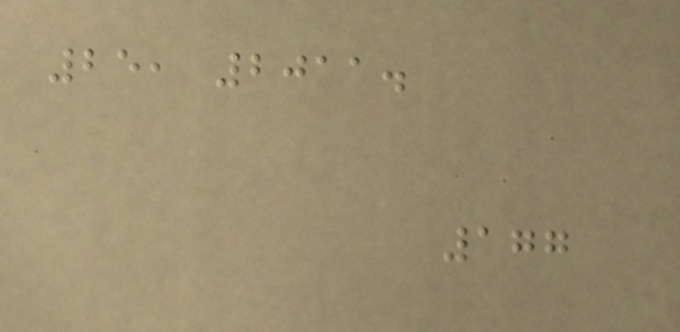25, 2011.
177
